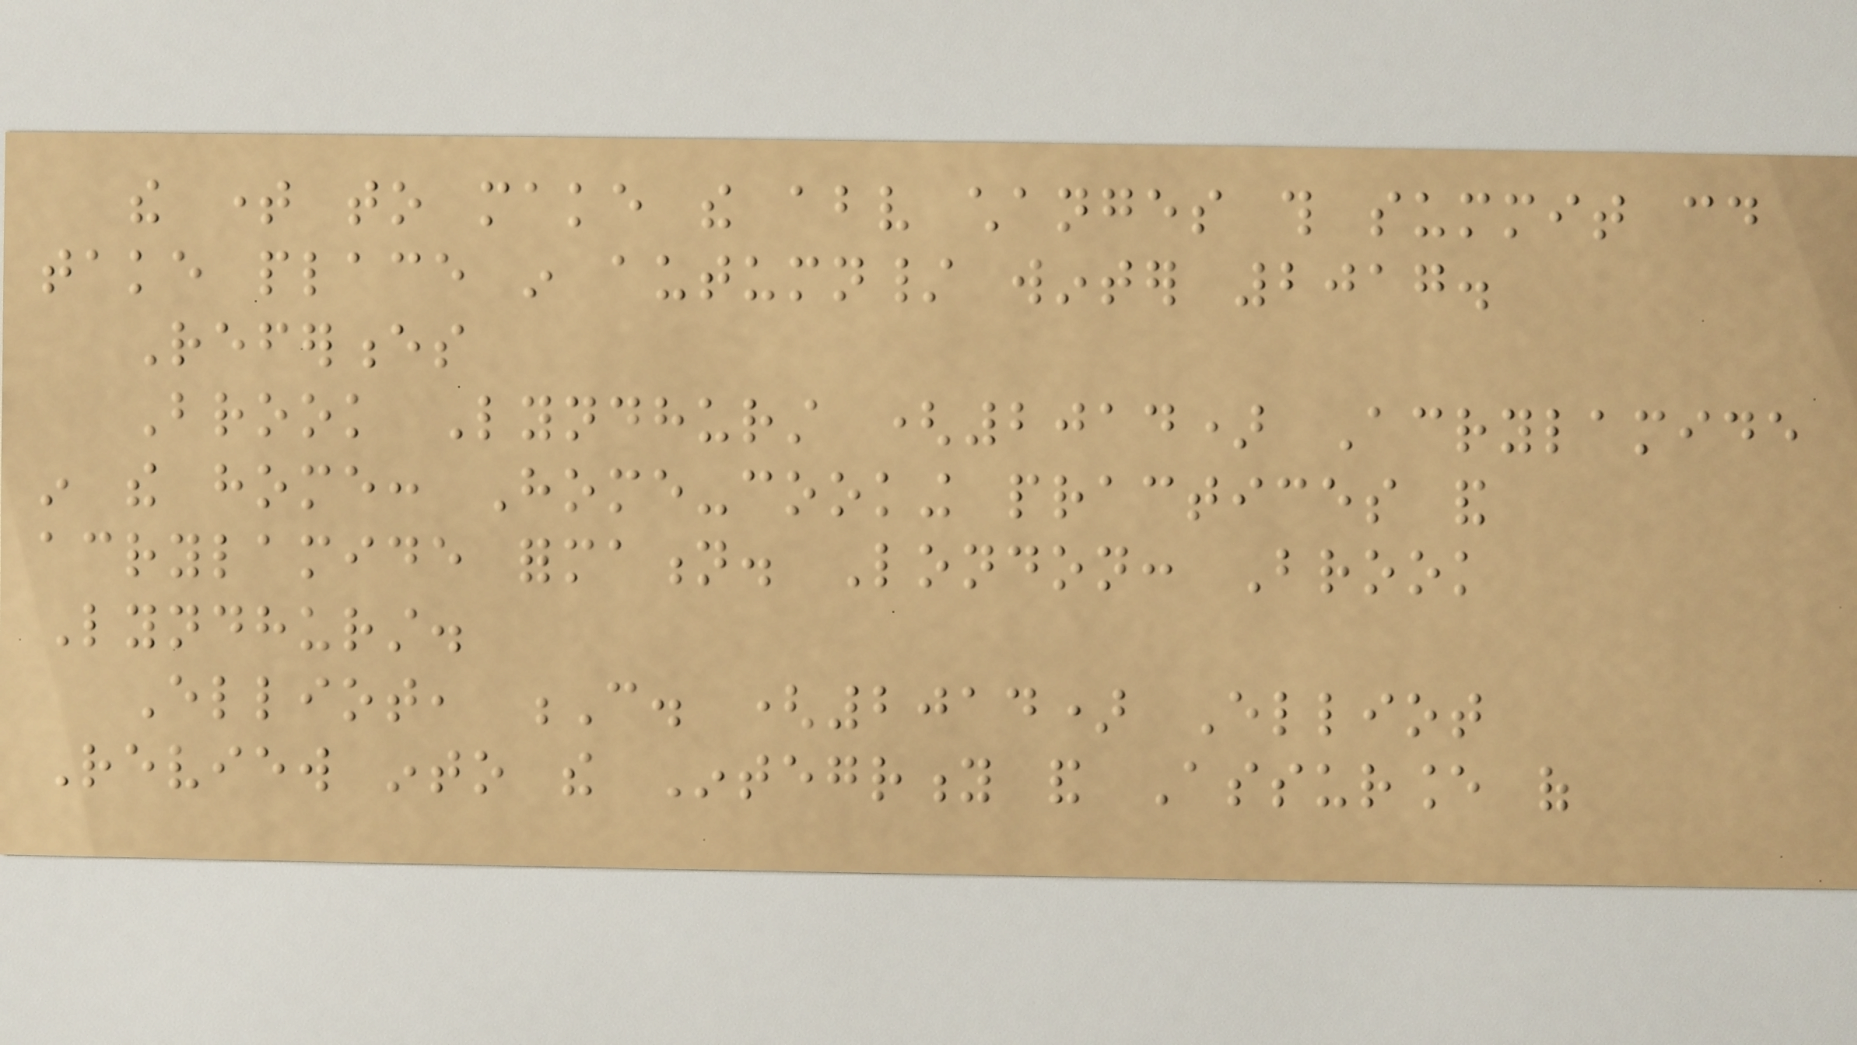the time to make the above changes this summit could
take place in autumn/ winter 2017.
References
Brook Lyndhurst (2014) Acrylamide
in the home: Home-cooking practices and
acrylamide formation. London: Brook
Lyndhurst.
Elliot, C. (2014) Elliot
Review into the Integrity and Assurance of
